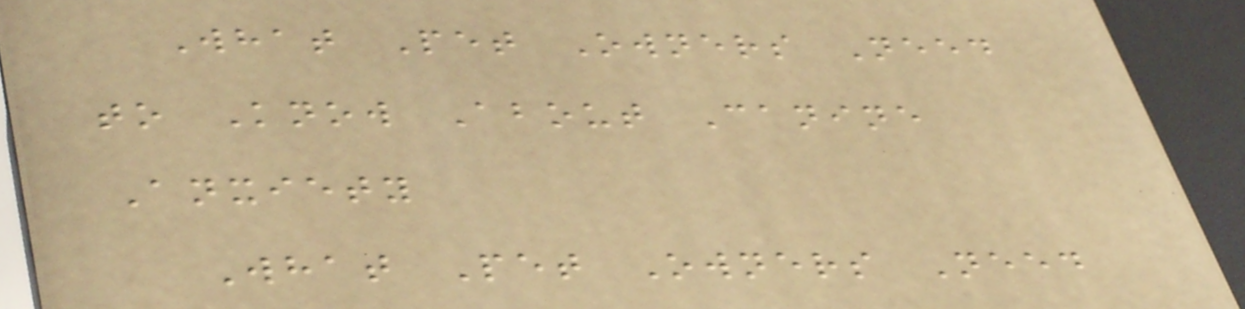What Pet Owners Need
to Know About Canine
Anxiety
What Pet Owners Need
